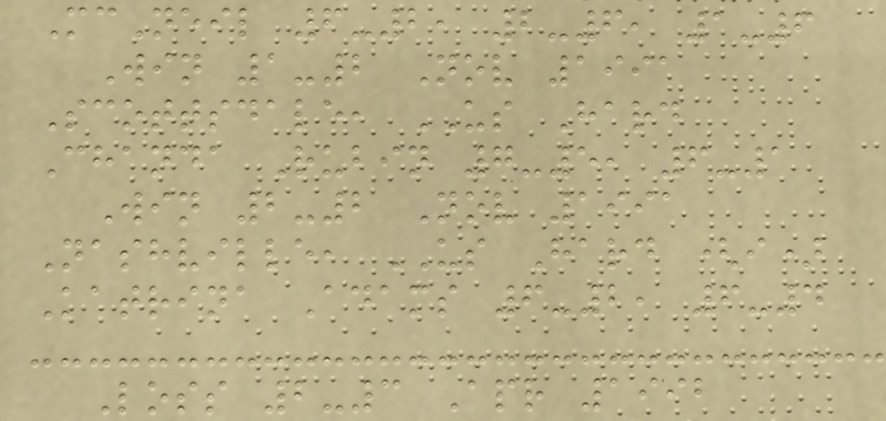McNeil 6-2, 2-6, 1-6
Win 1-2 Nov 1991
Scottsdale, US Hard
Chanda Rubin 7-5, 6-1
Win 2-2 Nov 1991
Nashville, US Hard (i)
Katrina Adams 6-2, 6-4
Loss 2-3 Apr 1992
